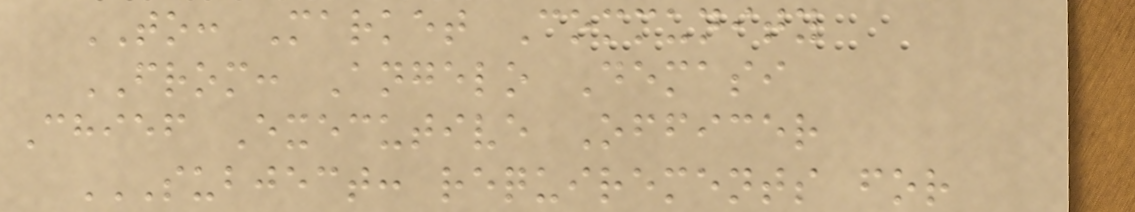TO: Market Community
FROM: Angelo Demasi
Chief Executive Officer
SUBJECT: REQUIREMENTS FOR
